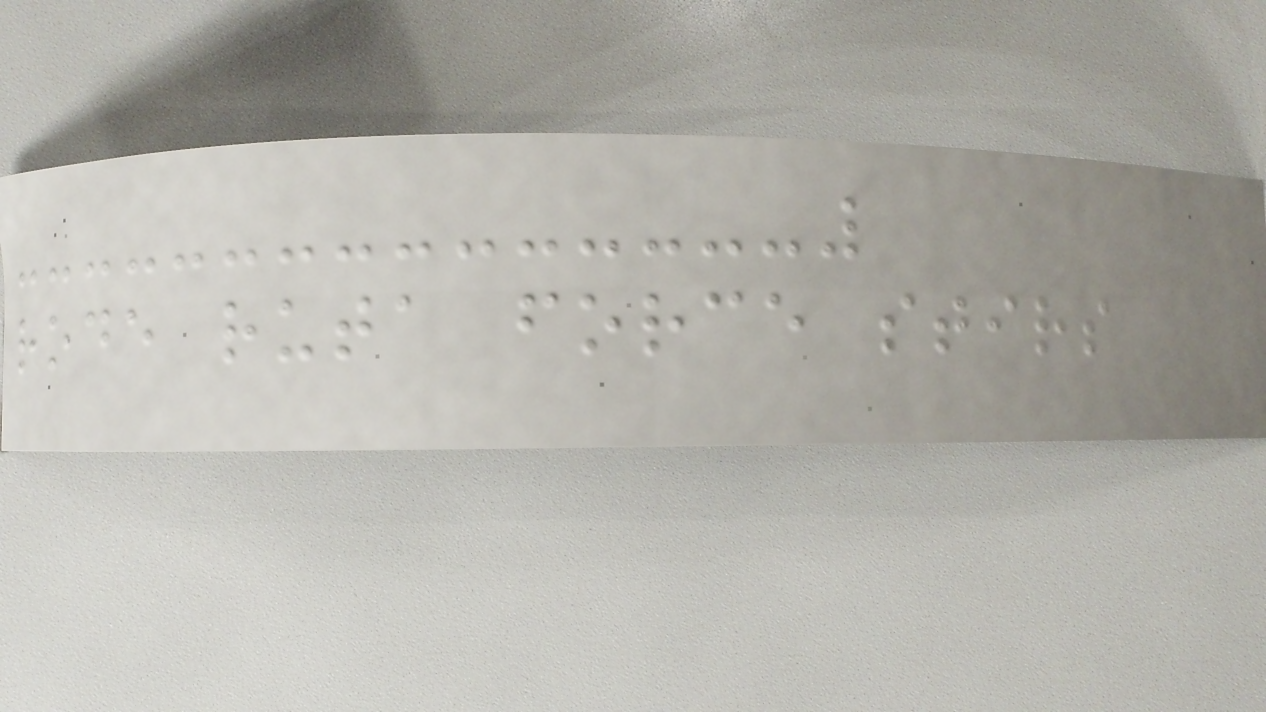rode ruta force stirs
